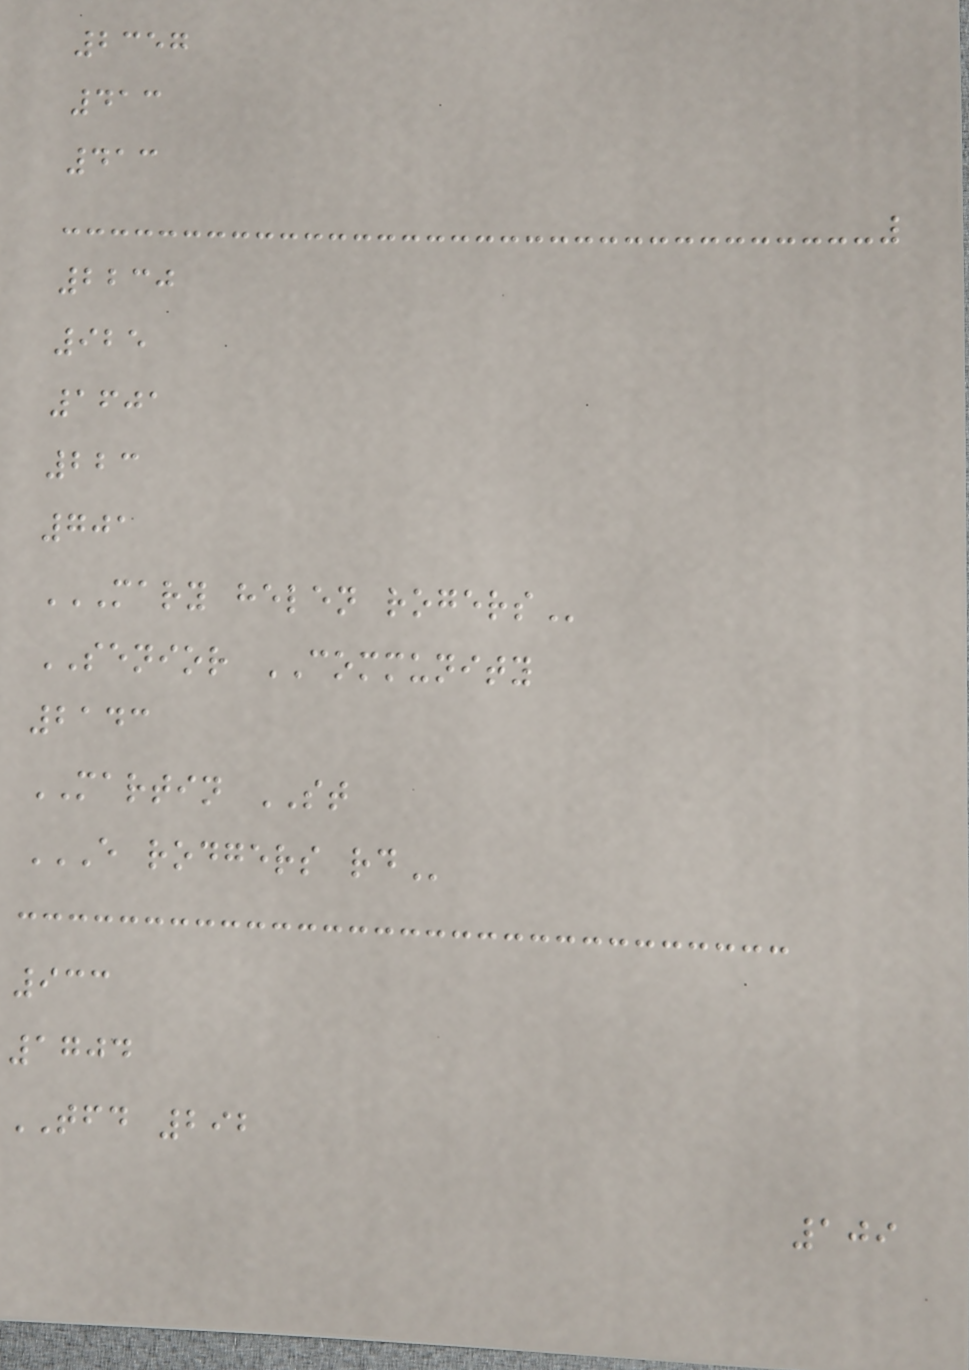2357
413
413
2230
925
1601
223
701
MARY HELEN ROGERS
SENIOR COMMUNITY
2143
MARTIN ST
E RODGERS RD
933
1704
TFD 292
109
